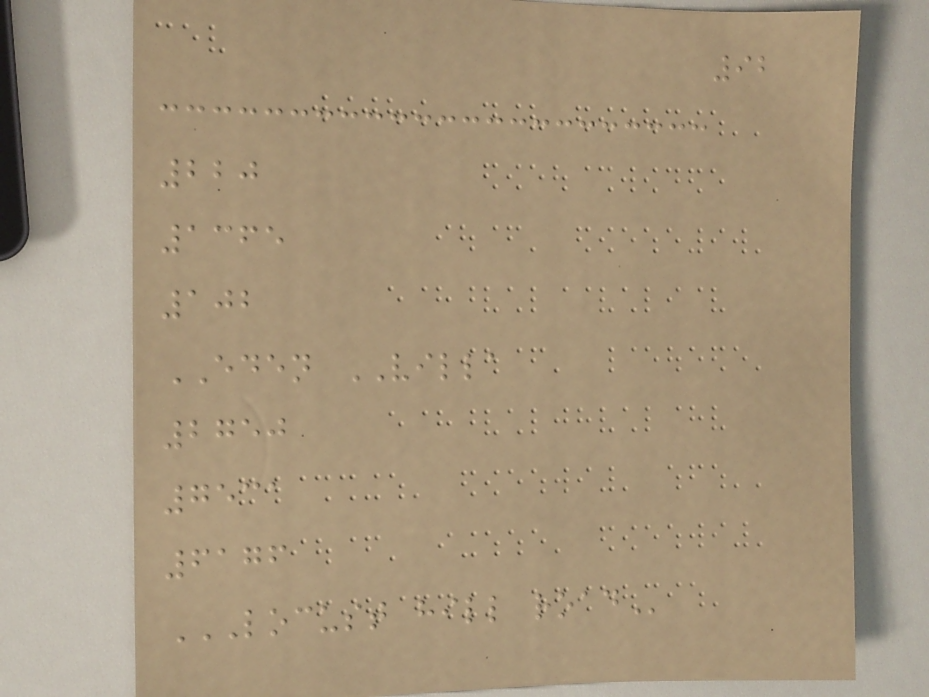92
220
1365
102
EDEN VILLA
2750
7531
6176
LOCUST HILL ROAD
